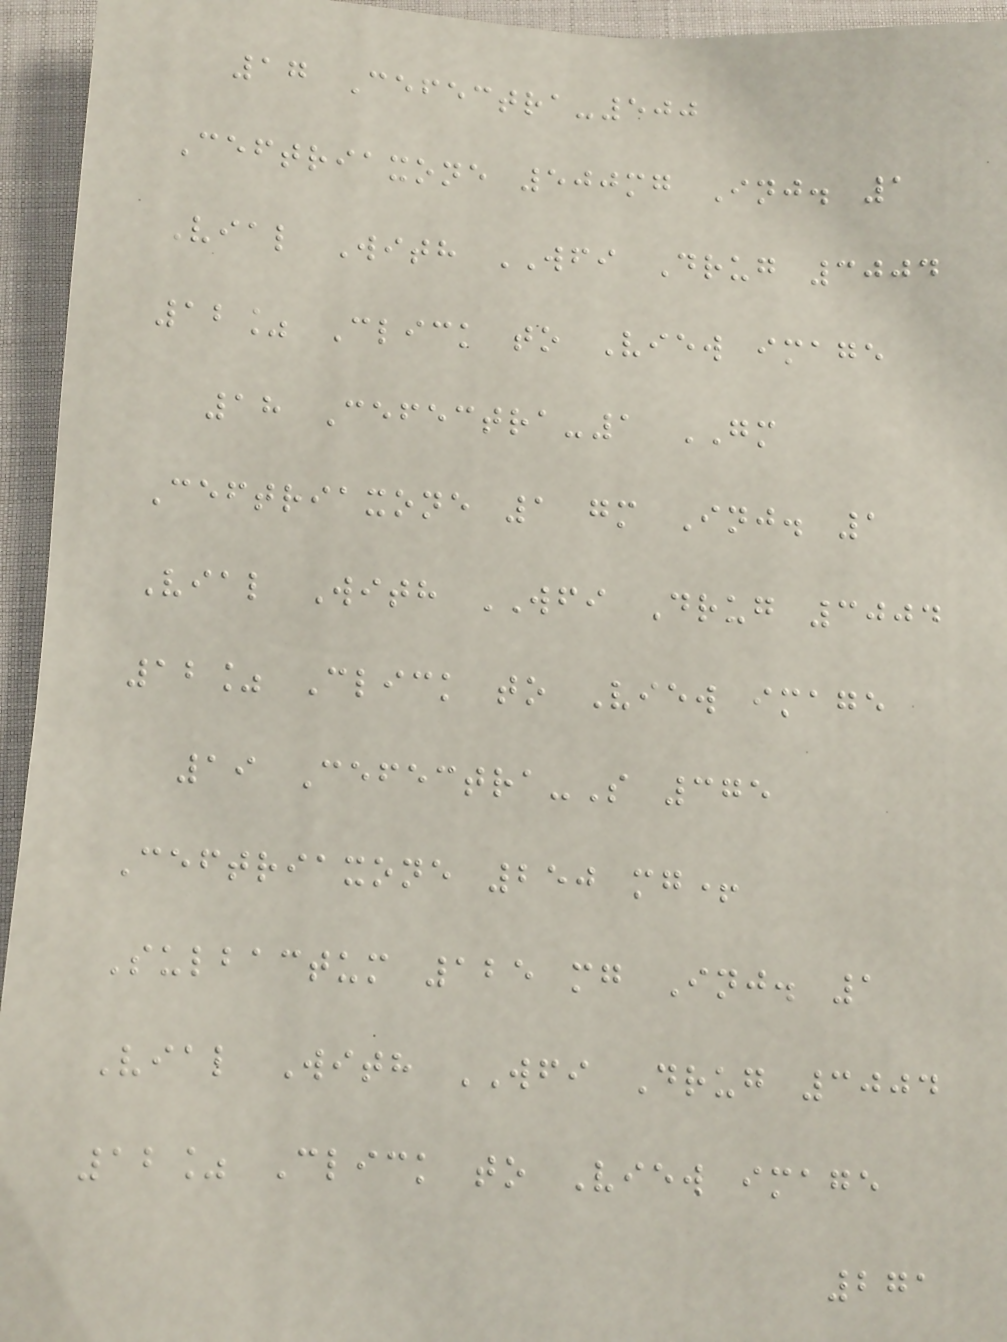17 Cefectra-500
Ceftriaxone 500mg Inj. 1
Vial With WFI Drug 3004
12% Click to View image
18 Cefectra-1 GM
Ceftriaxone 1 gm Inj. 1
Vial With WFI Drug 3004
12% Click to View image
19 Cefectra-S 375
Ceftriaxone 250 mg+
Sulbactum 125 mg Inj. 1
Vial With WFI Drug 3004
12% Click to View image
271
